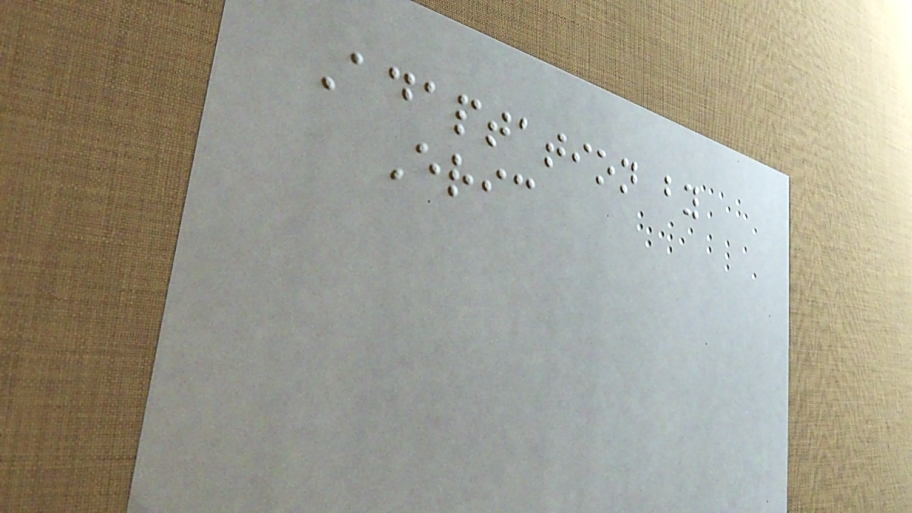Adaptation by
Eric
